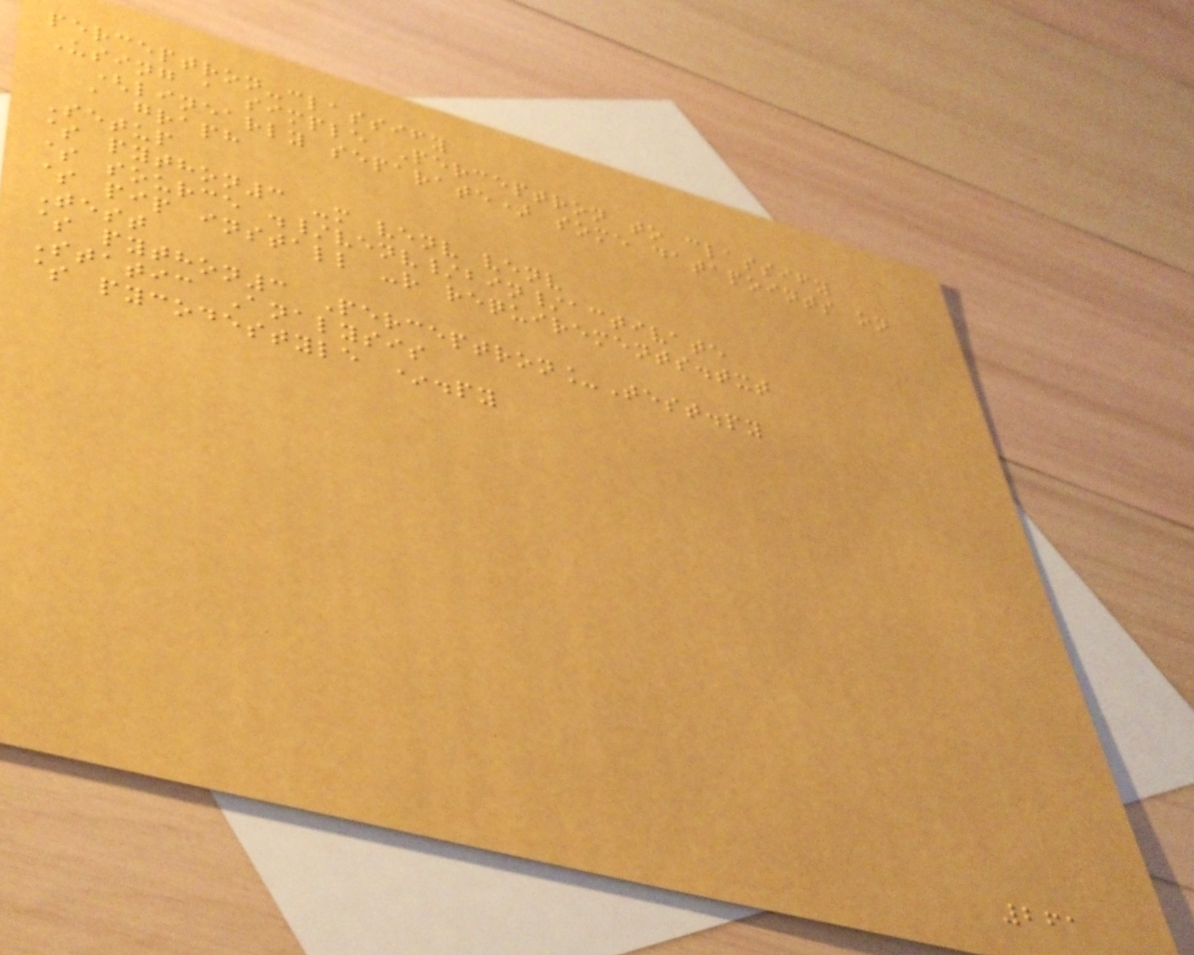perceptron-classify
Using a simple Perceptron to classify
(linearly separate) some datapoints on
a graph
Setup
$ python3 -m venv venv
$ source ./venv/bin/activate
$ pip install -r requirements.txt
Test
$ python3 Perceptron_Test.py
Static Analysis
$ pycodestyle *.py
261
